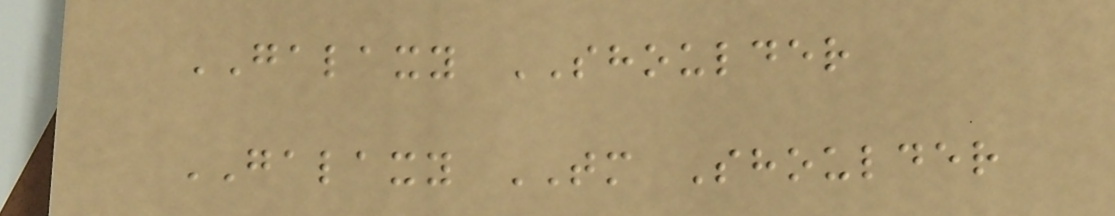GALAXY SHOULDER
GALAXY TM Shoulder
